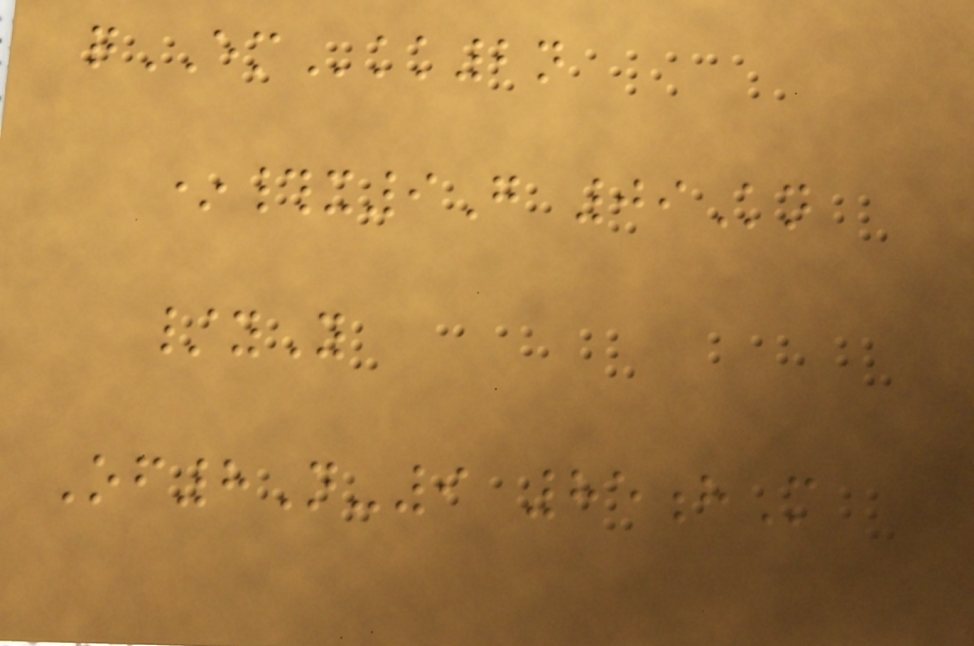qEMkk2n
*#x9G 09Kn
/yY
Of8N-9 85hM
